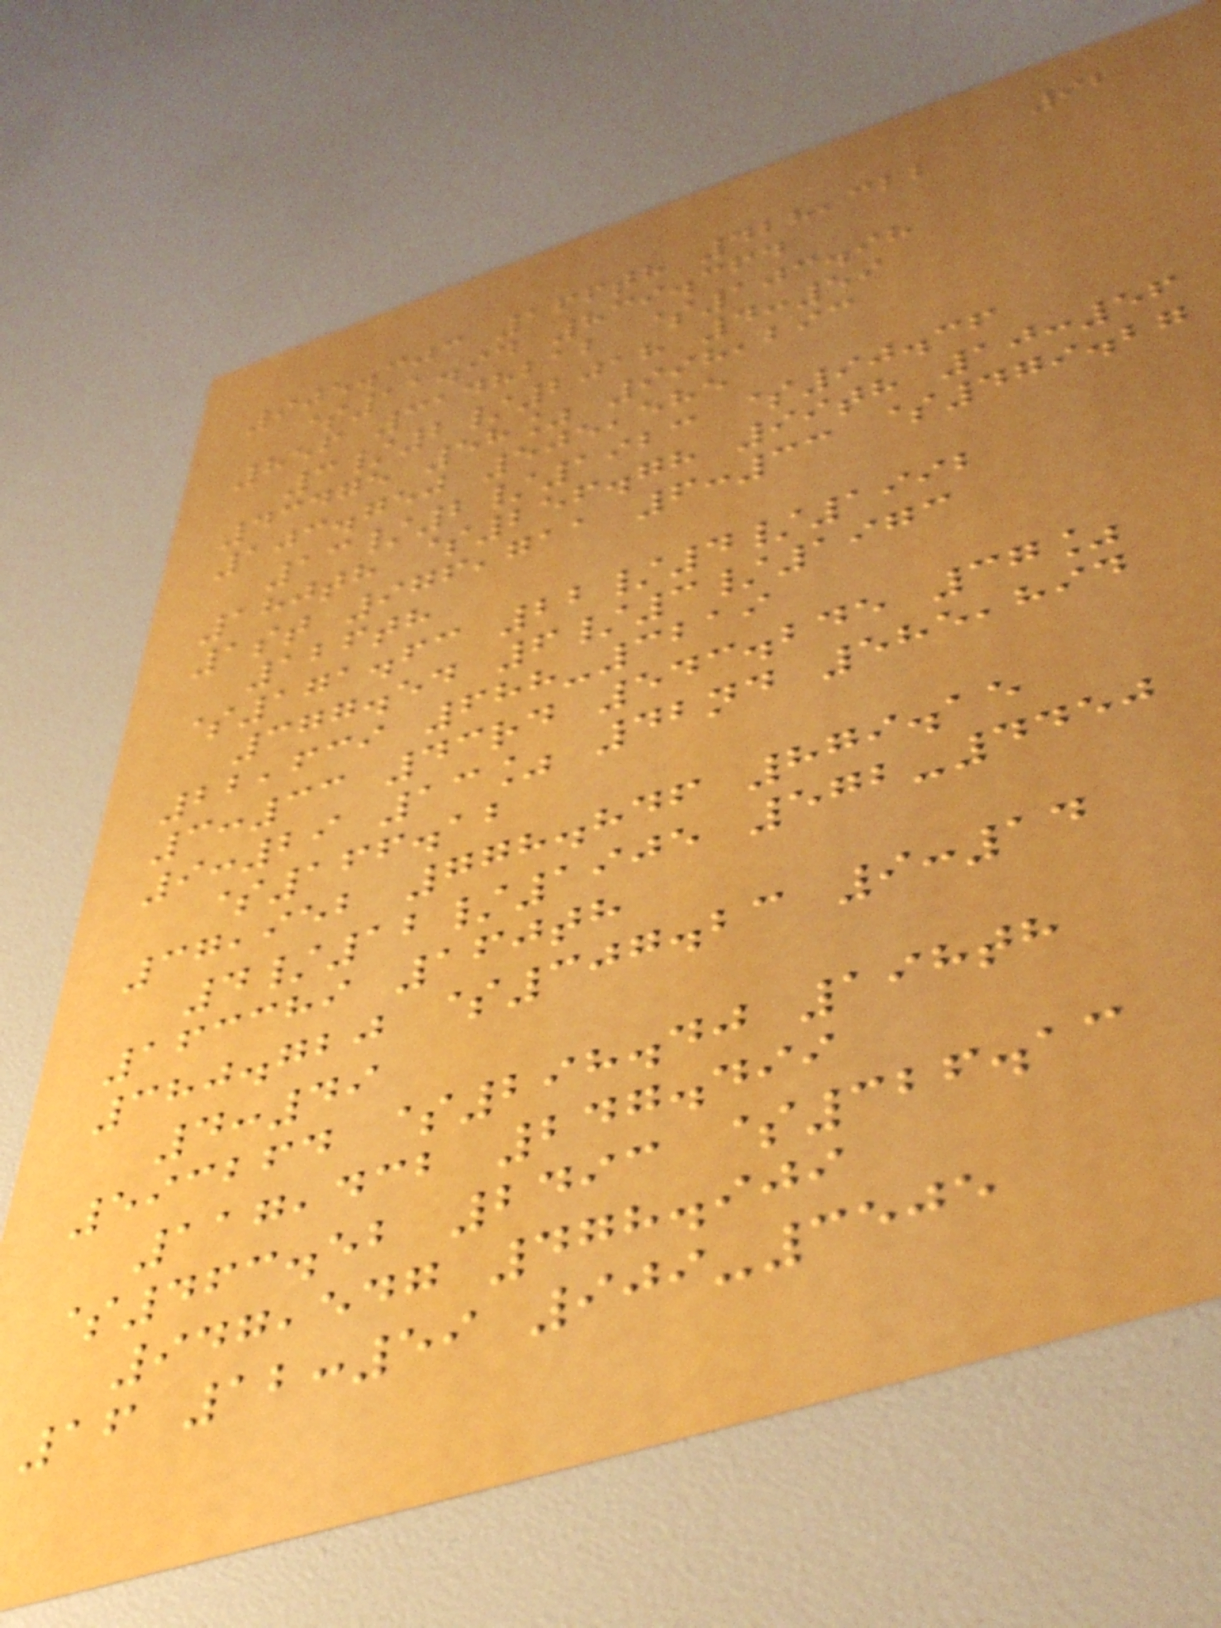92
905.303 166th 428,322
$11.94 839.364
856 3148212 $103.98
3/2/2018 4:59
43475 58% 998,293
103.750 505,585
13/2/1923 $90.36
180th $256.78 99th 10:56
1st 976,711 6:33 $479.27
126th
$171.63 22/4/1992
377.54 6/3/1973
22,639 688-3219
3:33 43rd 543.245 37%
9:29 13% 42nd 585,894
$166.12
37,952 778.846 879.15
4/12/1905 572-4450
163389 160th
380.720 $307.23 9:14
4:49
593264 $298.40 198th
117,432 247.499
$463.52 2493 $326.13
947,547 478.909
16 12:59 909-3505
